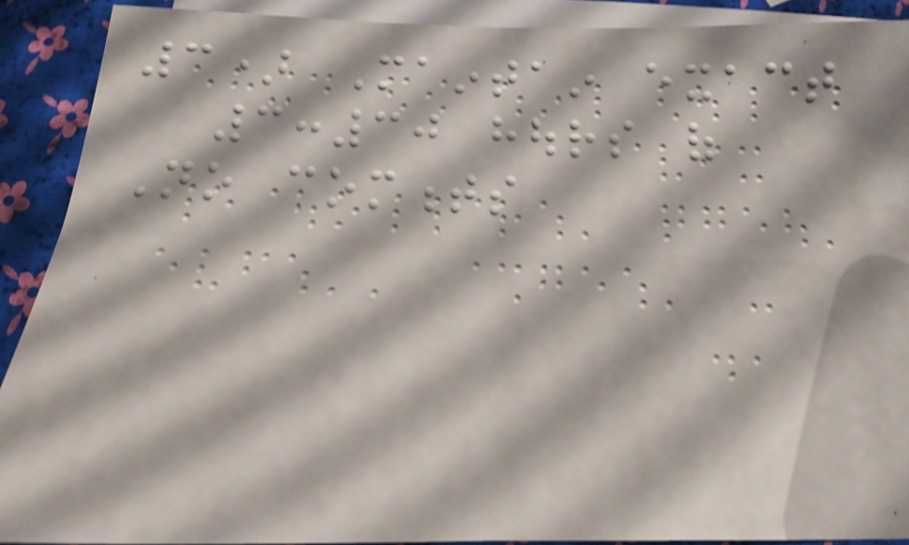3) Maintain exact
3:30 hours of
No comments
